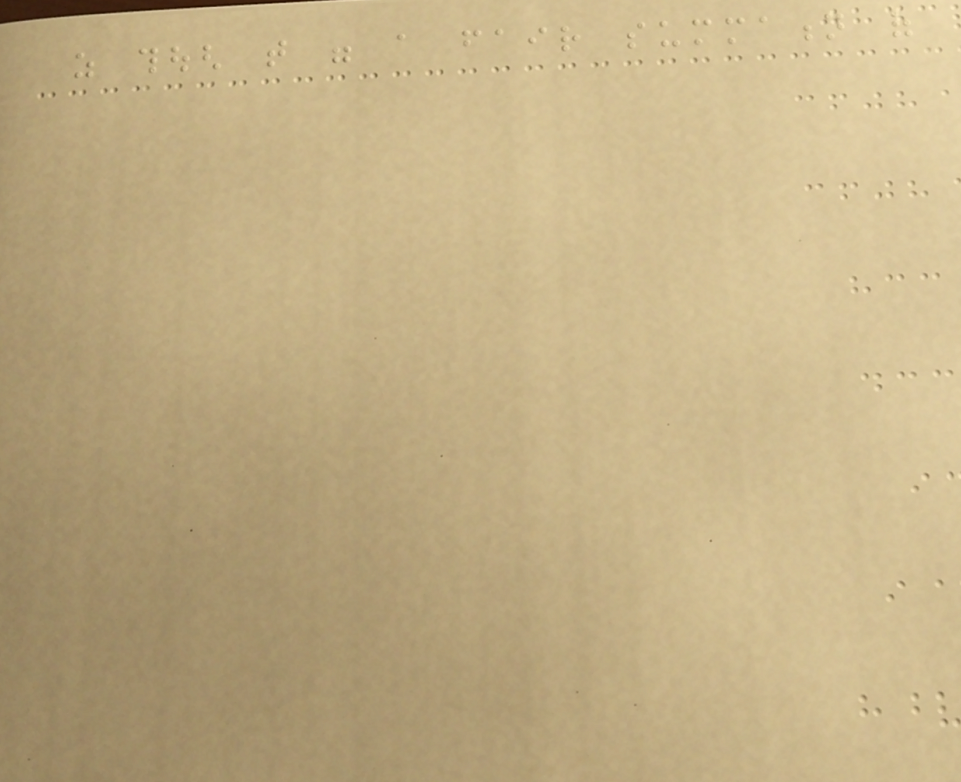as though that were a fair summation of
